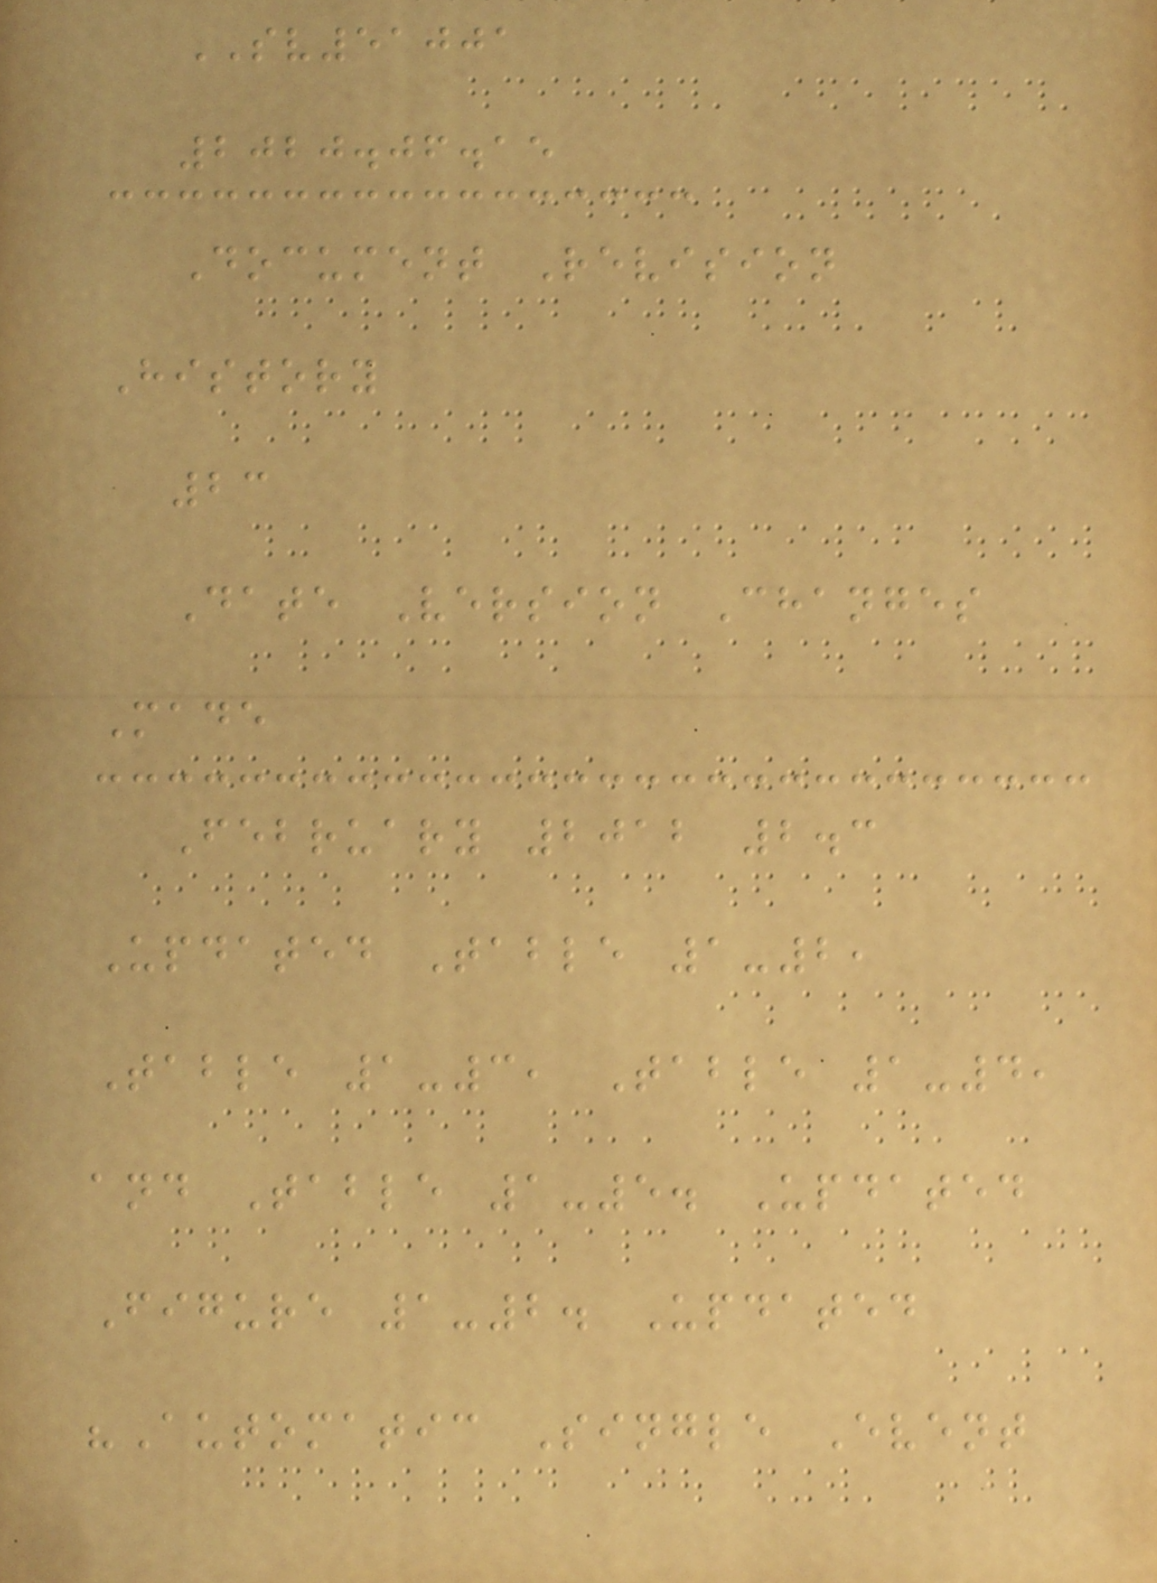SV51001
2020.06.15
Document Revision
History
23
Date Version Changes
Made
February 2012 2.3
Updated Table 1-2,
Table 1-3, Table 1-4,
and Table 1-5. Updated
Figure 1-2. Updated
"Automatic Single Event
